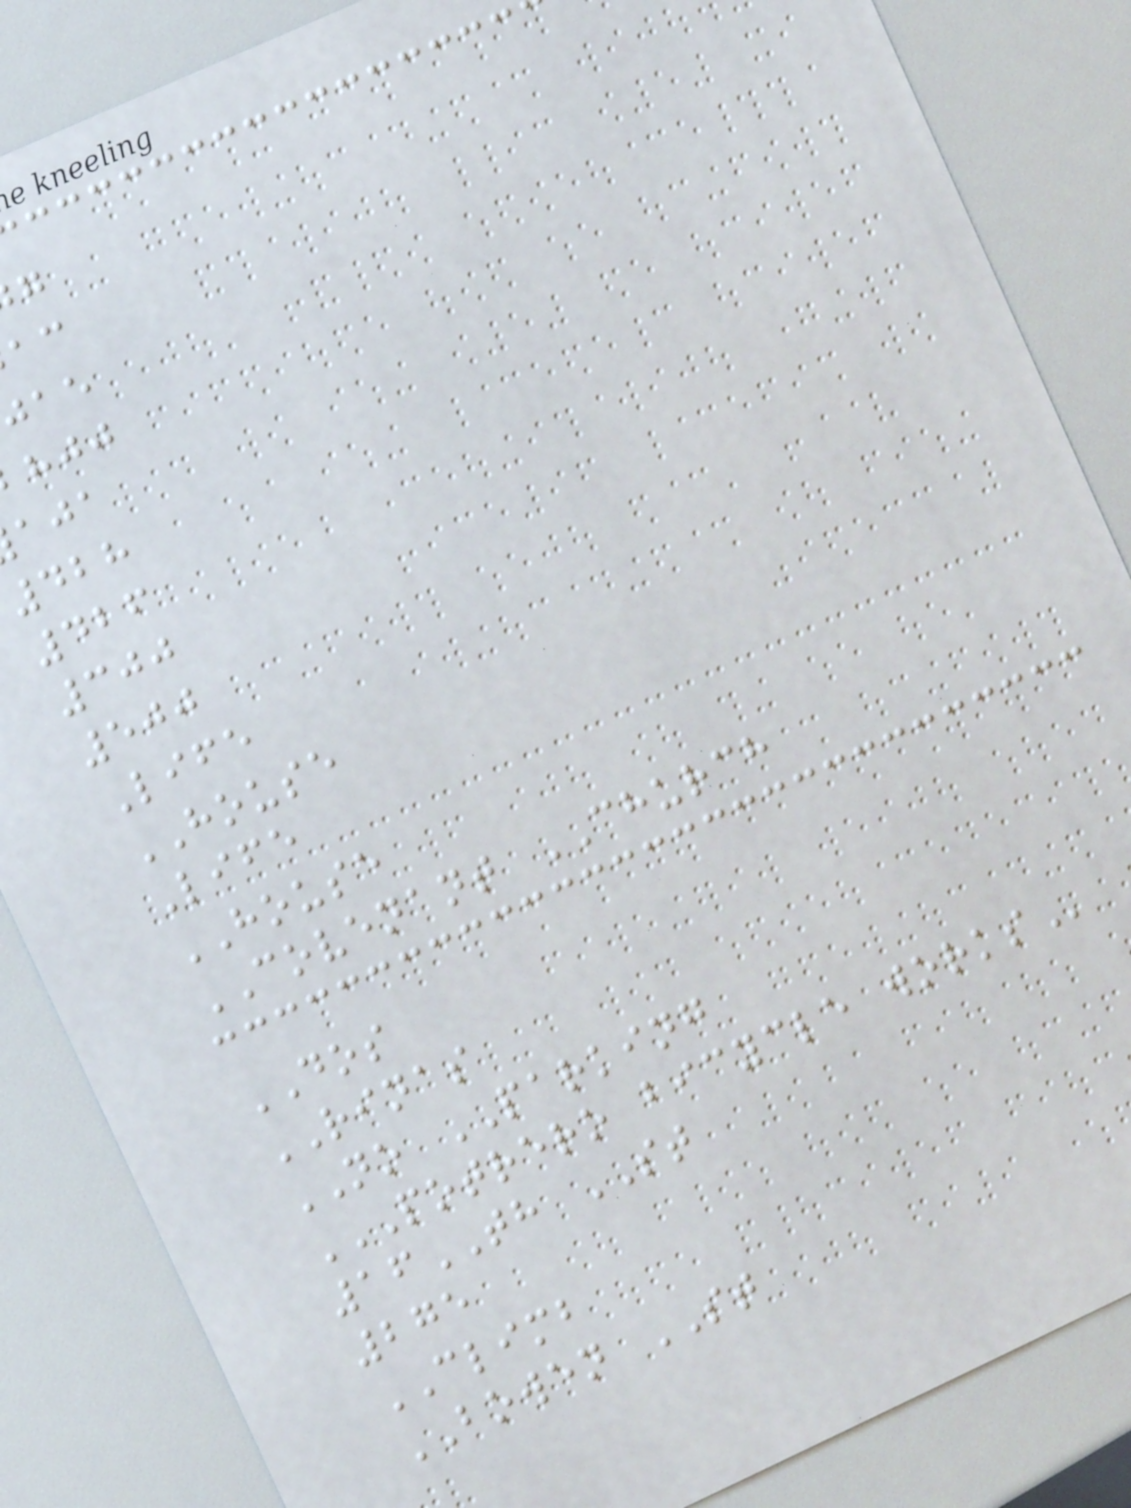428
426
300
500
Life
HOUSE
Life
HOUSE
COVENANT CHURCH
DOS
RINAS
NO PARKING
POTRERO BICYCLE WORKS
16TH ST
275
CLIMB
BOWEN ST
